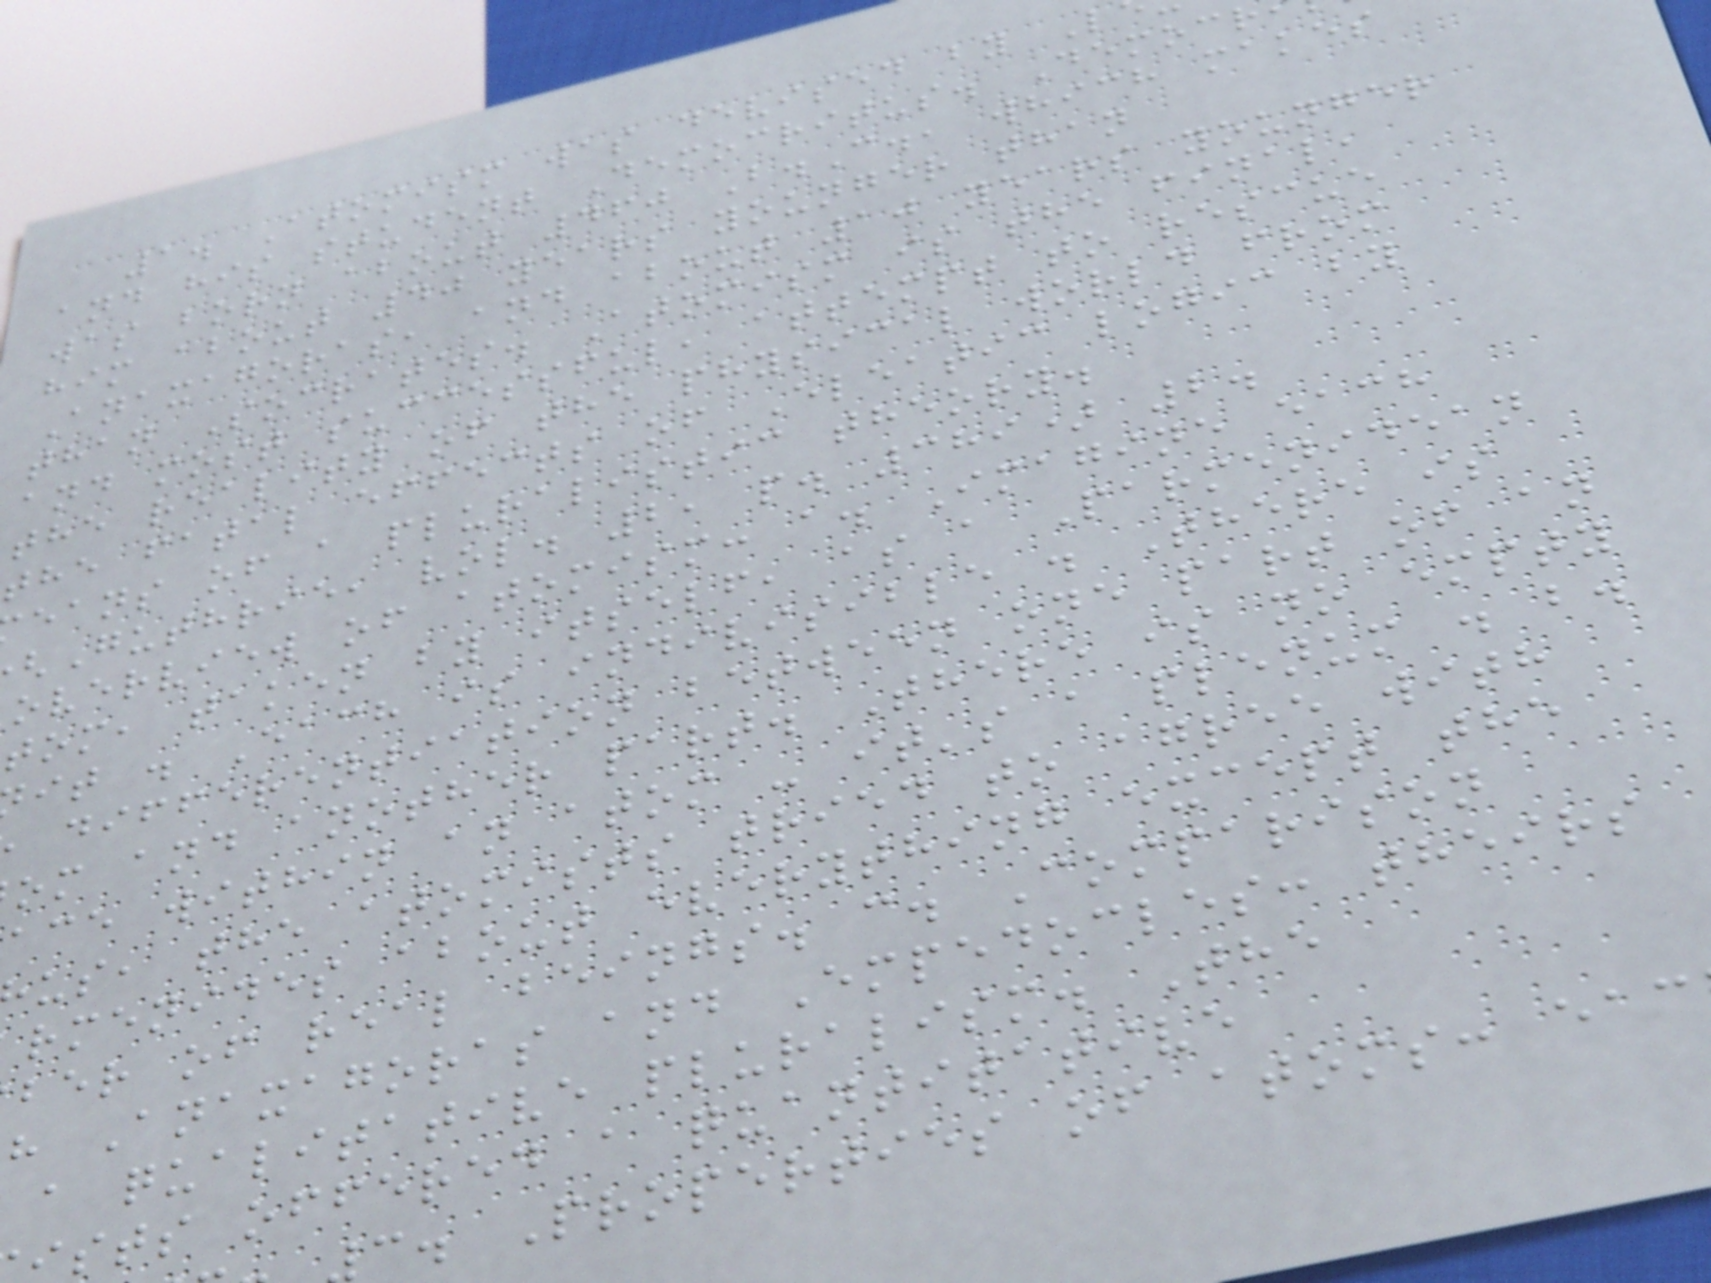1. Atomism was devised by L
and his student Democritus. Democr
was born about 460 B.C., which makes
him about 40 years younger than
Anaxagoras, and about 10 years younger
than Socrates. Atomism is the final,
and most successful, attempt to rescue
the reality of the physical world from
the fatal effects of Eleatic logic by
eans of a pluralistic theory.
Guthrie, vol. 2, p. 389) 2.
overview of atomism: a. Imagine each
tom, taken by itself, as a Parmenidean
it . Each is indivisible . There is
differentiation between one part of an
om and another part. There is no empty
ace within an atom - it's a plenum . b.
us, the atomists tried to agree with
rmenides about everything except the
ber of real beings. c. Comparison
h Anaxagoras and Empedocles: theirs
a qualitative pluralism. The
sts offered a quantitative
c. Properties of atoms: eac
